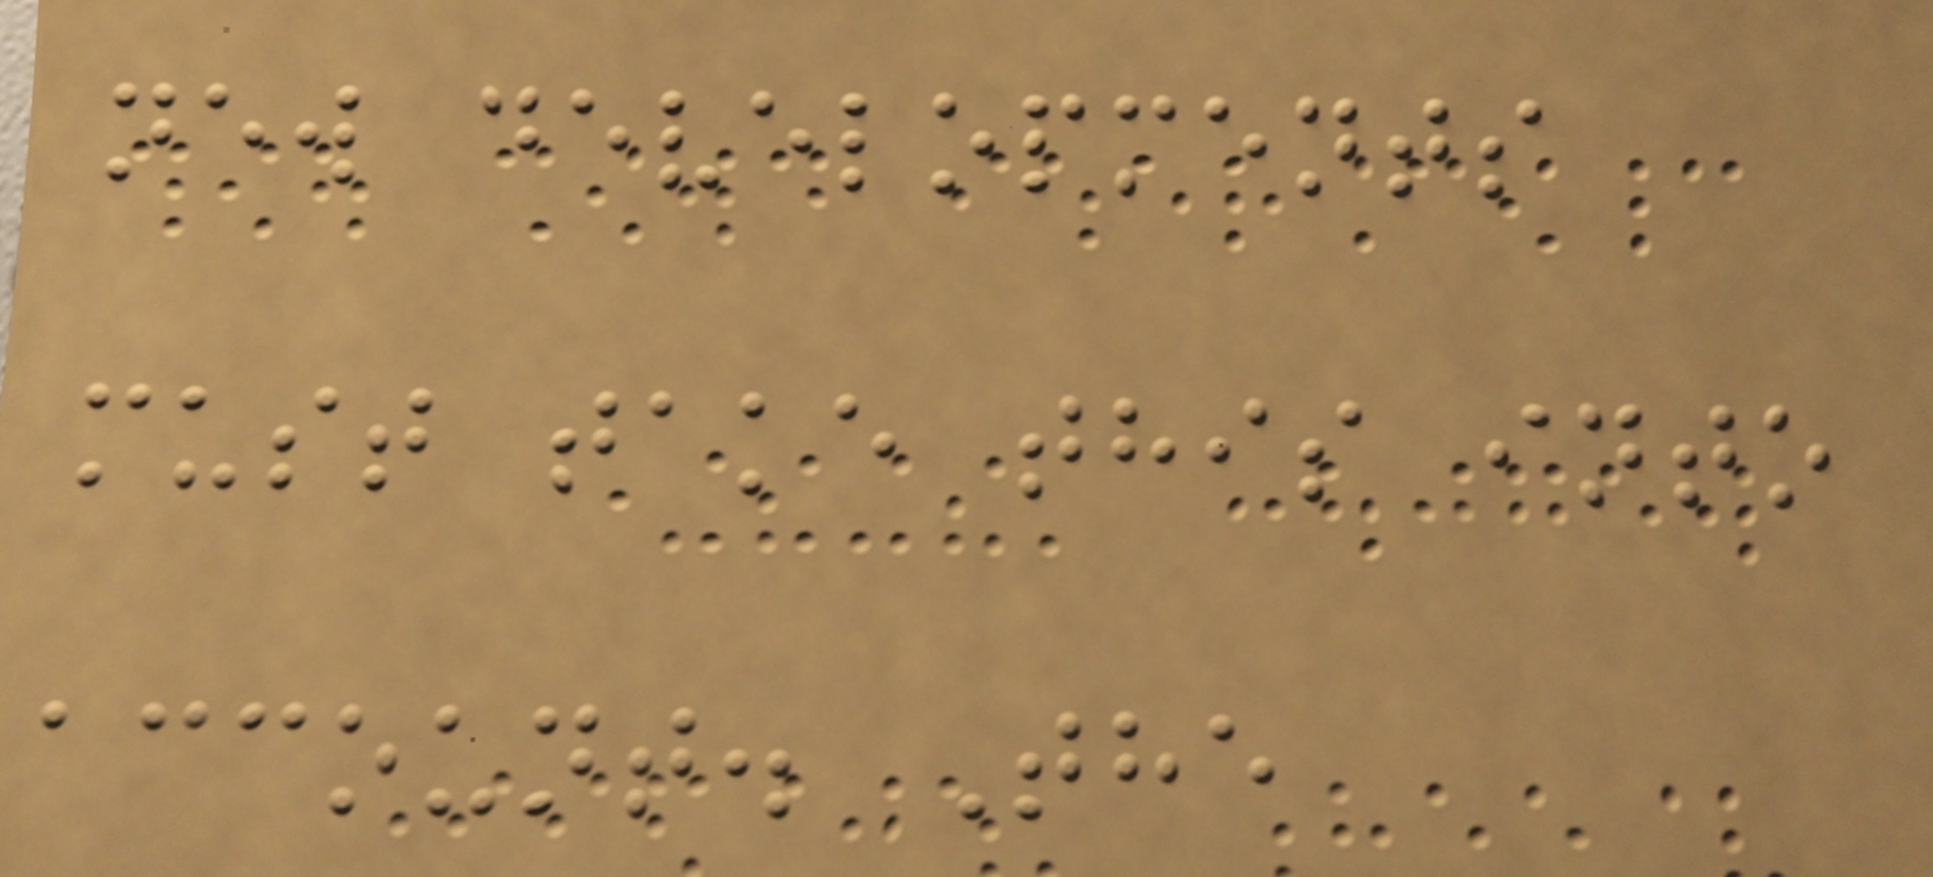new developments
must take this into
account. The
